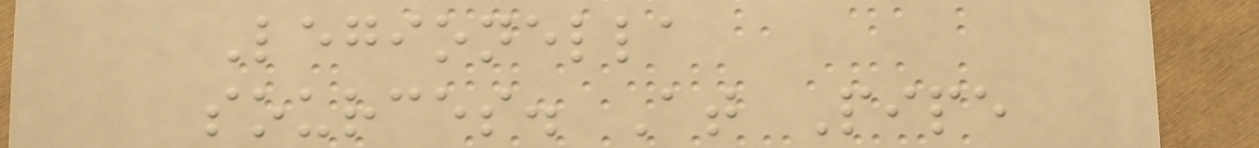Legionella
sources. At Pipe
